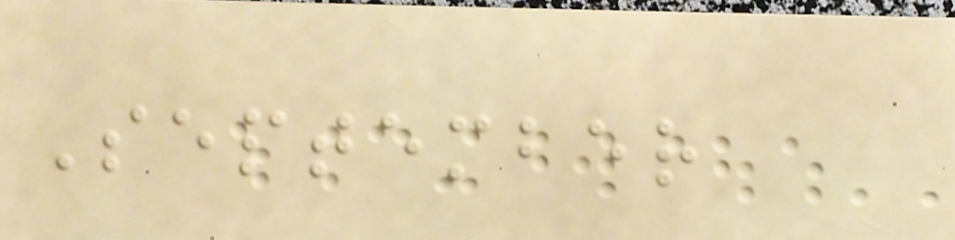September
